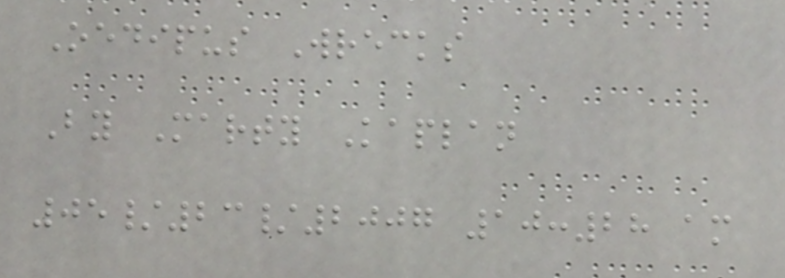Oedipus Wrecks
By Marty Kaplan
05/23/2007 10:28 am
